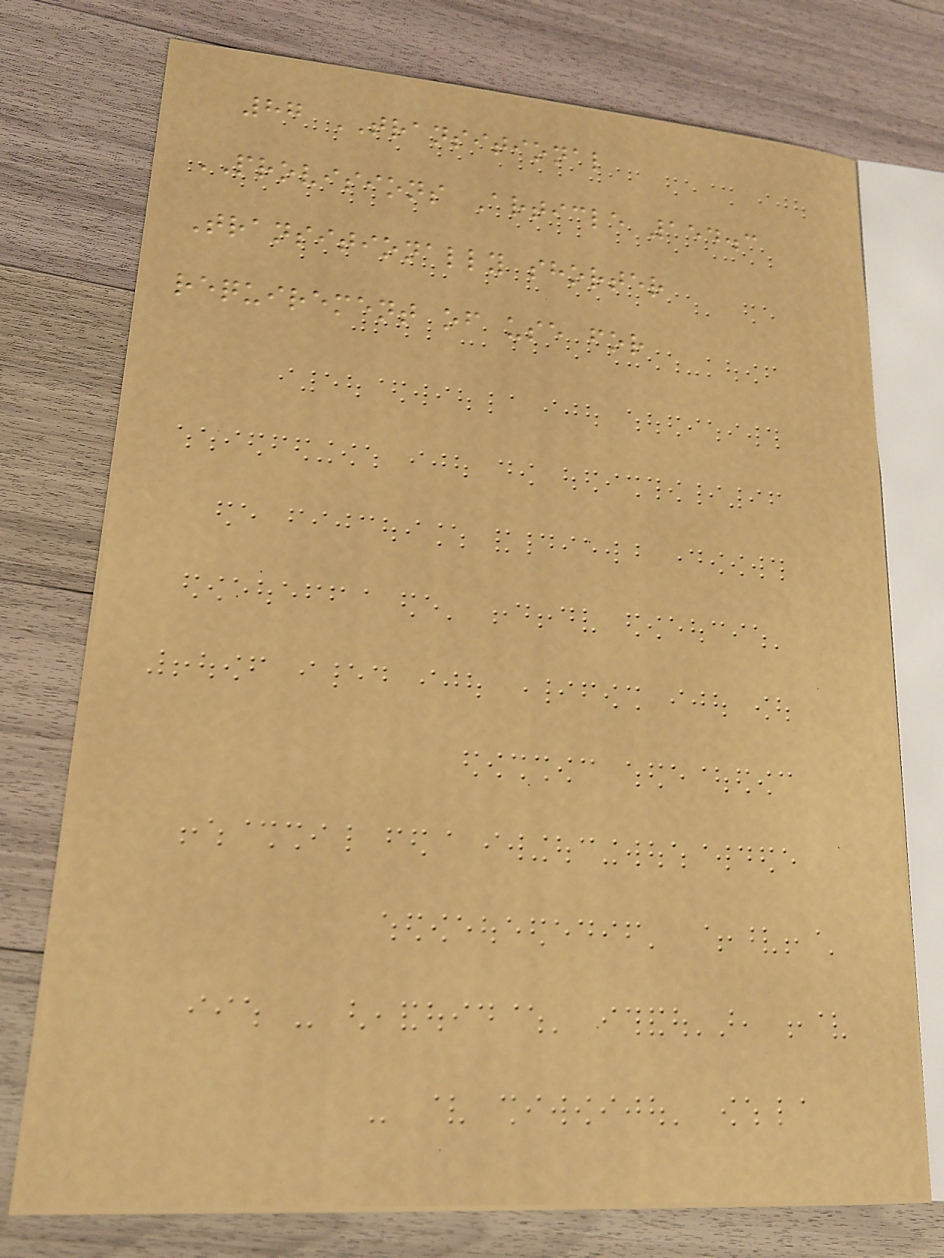87 TRANSITIONAL
PROVISIONS Article 154.3
Transitionally shorter
requirement of use for
